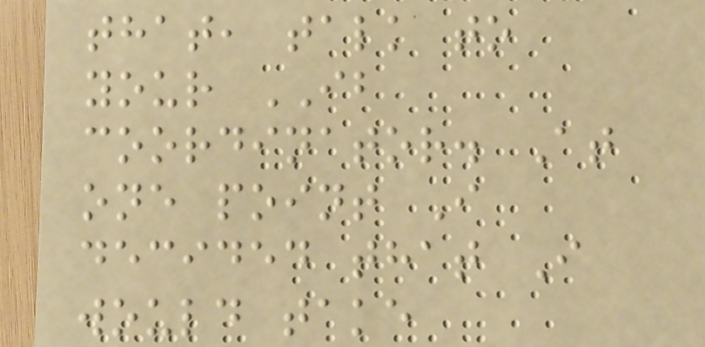that, talk to
your IB
coordinator. At
one point I
decided that I
would take
